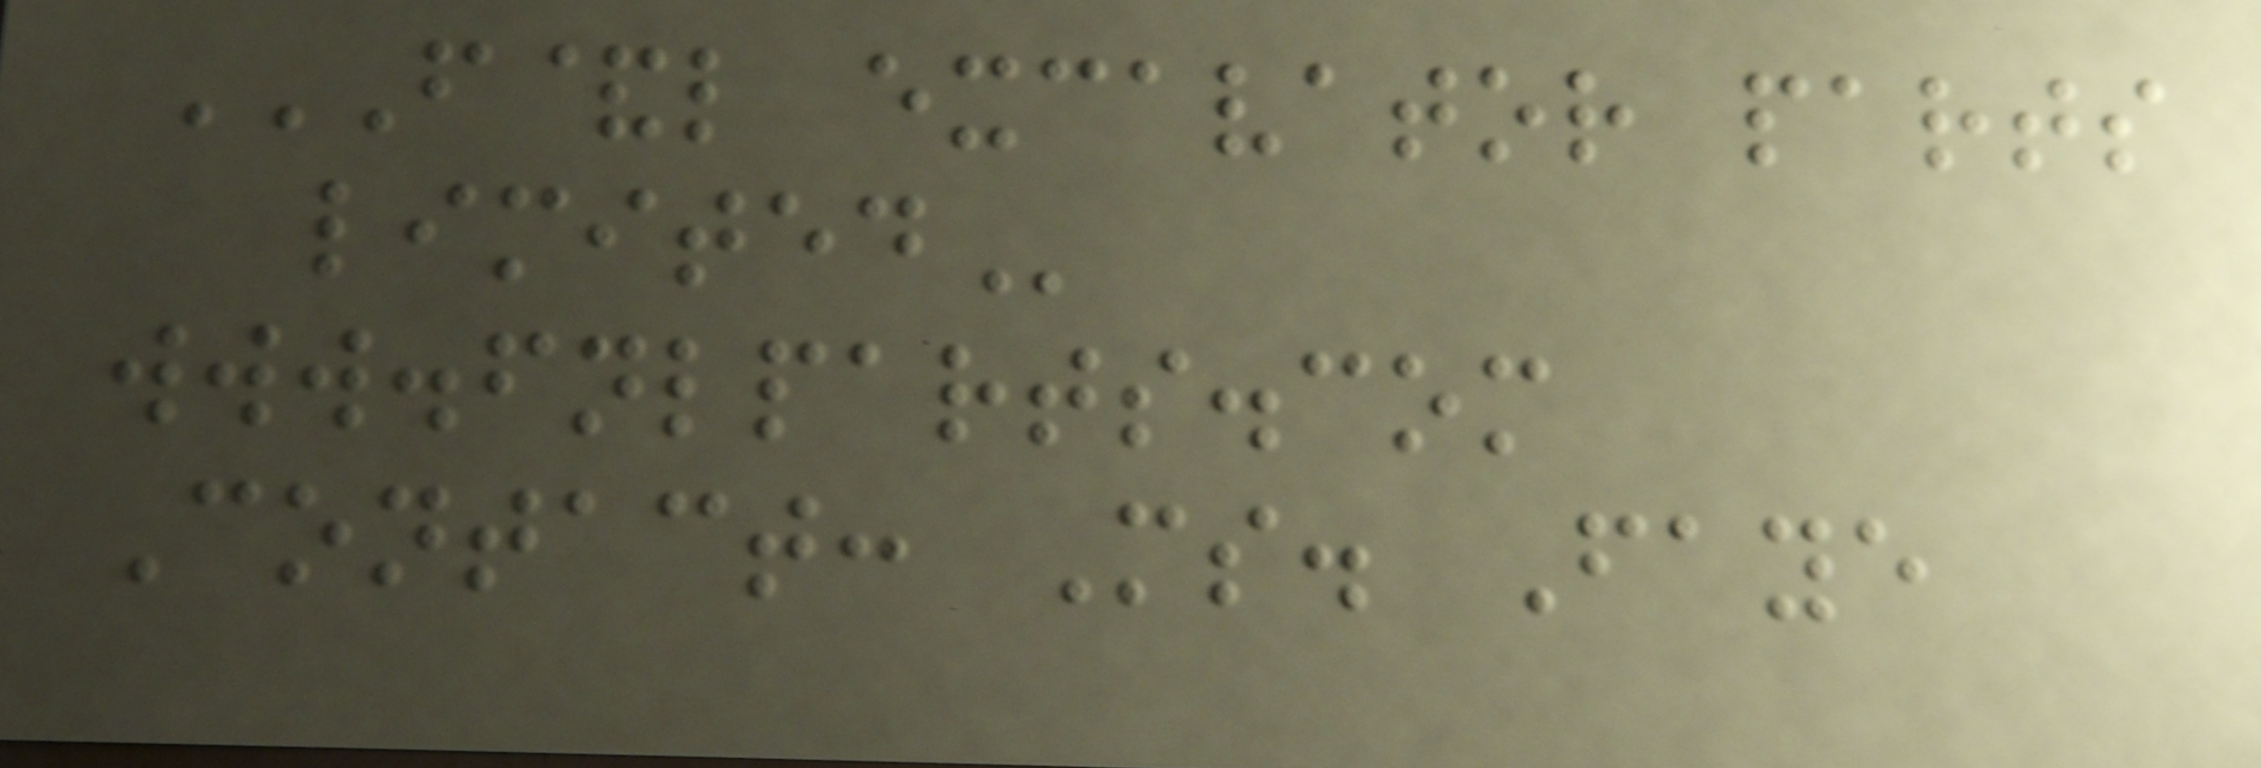F&L EXCAVATOR PARTS
LIMITED
www.fnlparts.com
Contact: Ms. Faye
